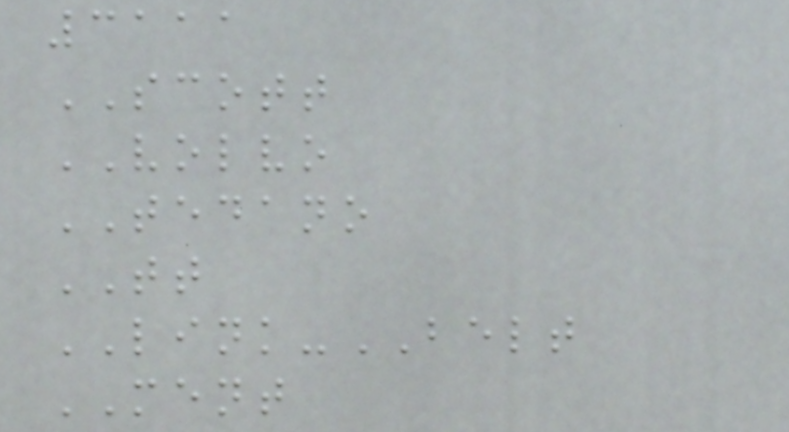3111
SCOTT
VOLVO
TEDANO
TT
LINK-BELT
MENT
